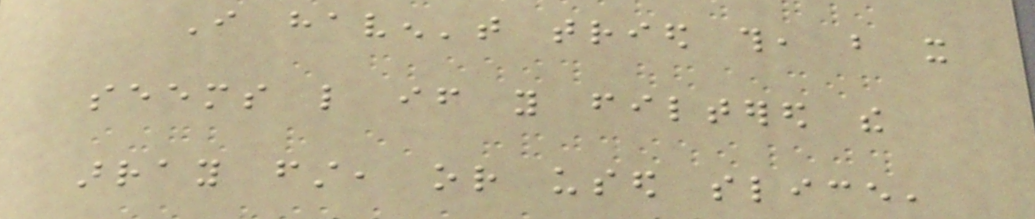I haven't tried this, but it
seems like if you filtered the
array first, or used slice,
